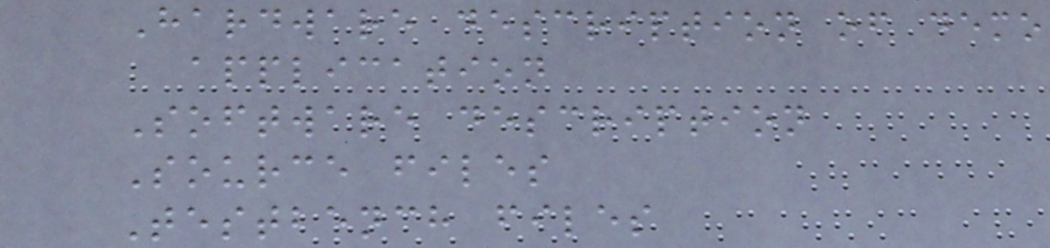Hardware description of demo
application
Software description
Source files
Testbench files
